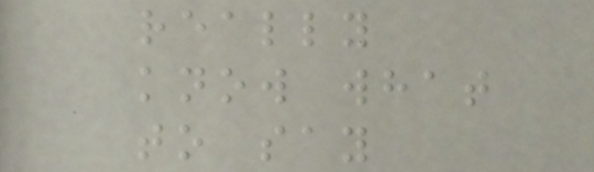really
know what
to say
